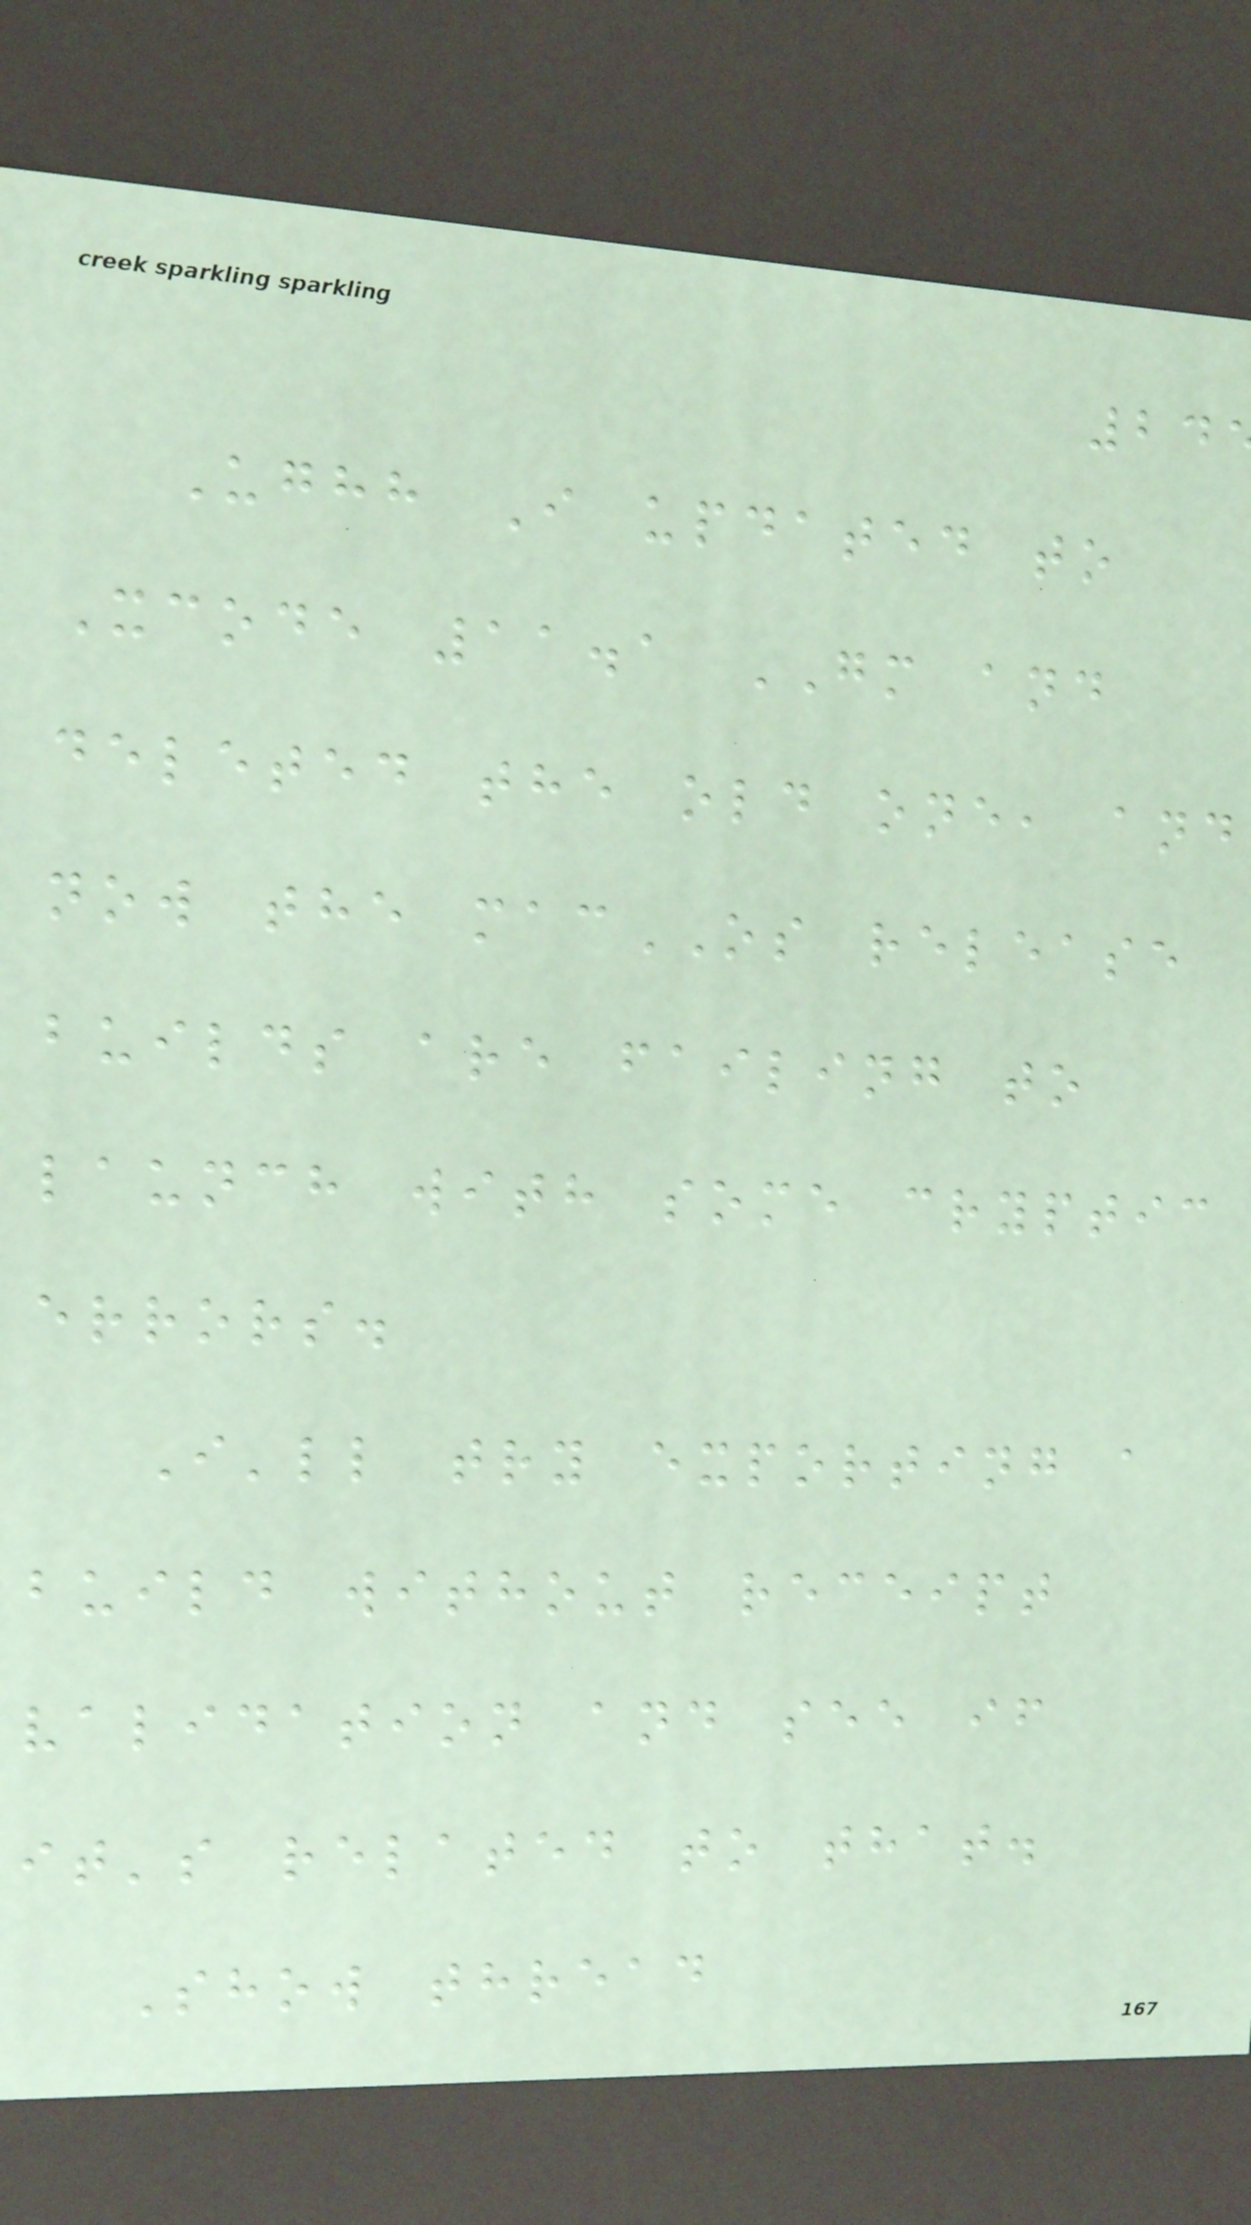Ughh I updated to
Xcode 11.1 GM and
deleted the old one, and
now the macOS release
builds are failing to
launch with some cryptic
errors.
I'll try exporting a
build without receipt
validation and see if
it's related to that.
Show thread
